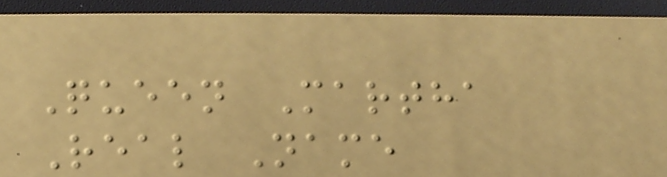Queen Martha
Real Name
